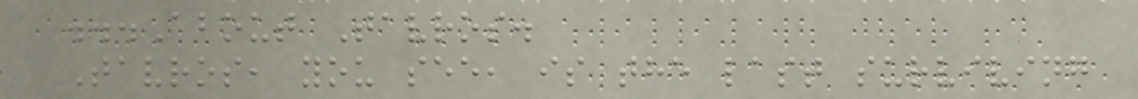...About Tavros.
Tavros, you see, is the last surviving
